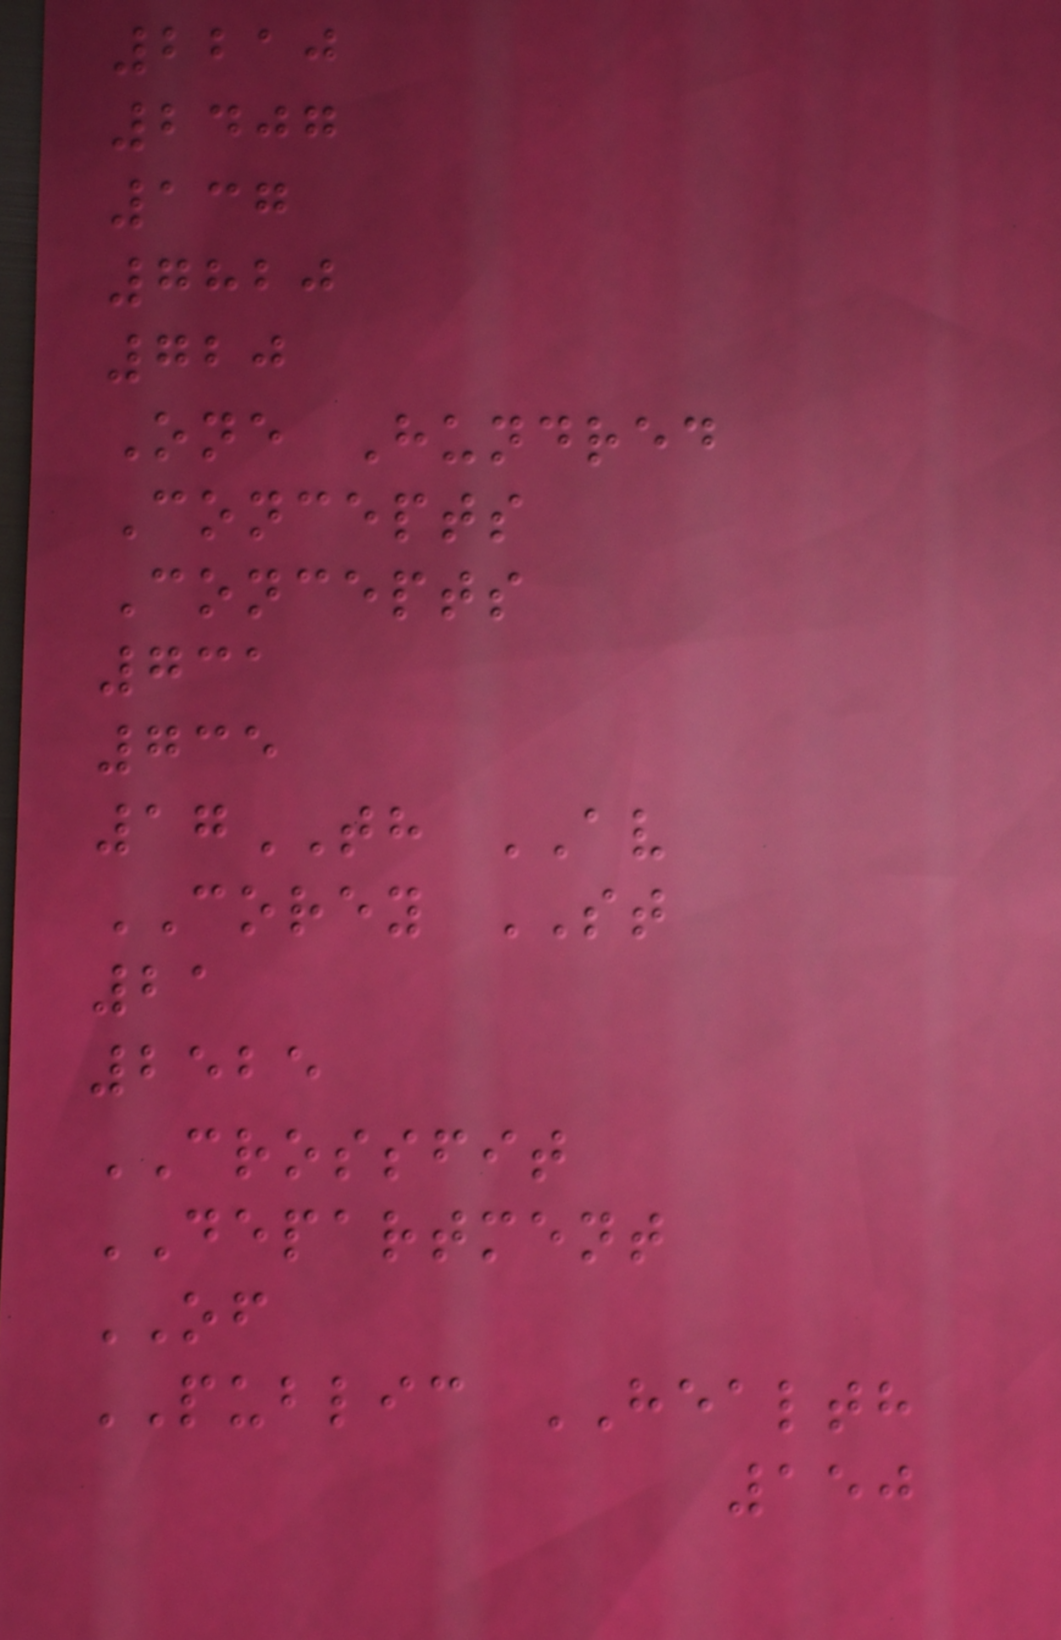2210
2407
137
7820
720
One Hundred
Concepts
Concepts
731
735
17TH AV
COREY ST
21
2525
CROSSFIT
DEPARTMENT
OF
PUBLIC HEALTH
150
